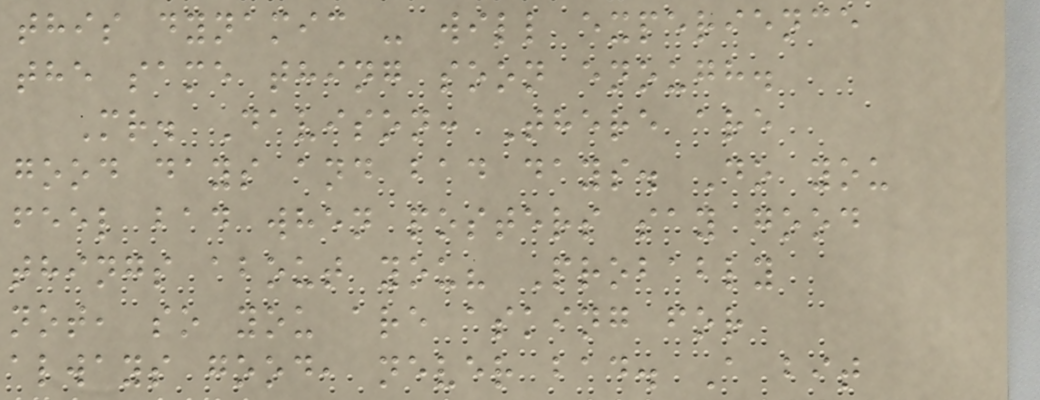this dynamic - will experience
the same thing soon enough.
Mr. Davison: There are
good days and bad days. Do you
feel bad when posters say good
things about you? Probably
not, so you are asking for
always good, never bad. A bit
